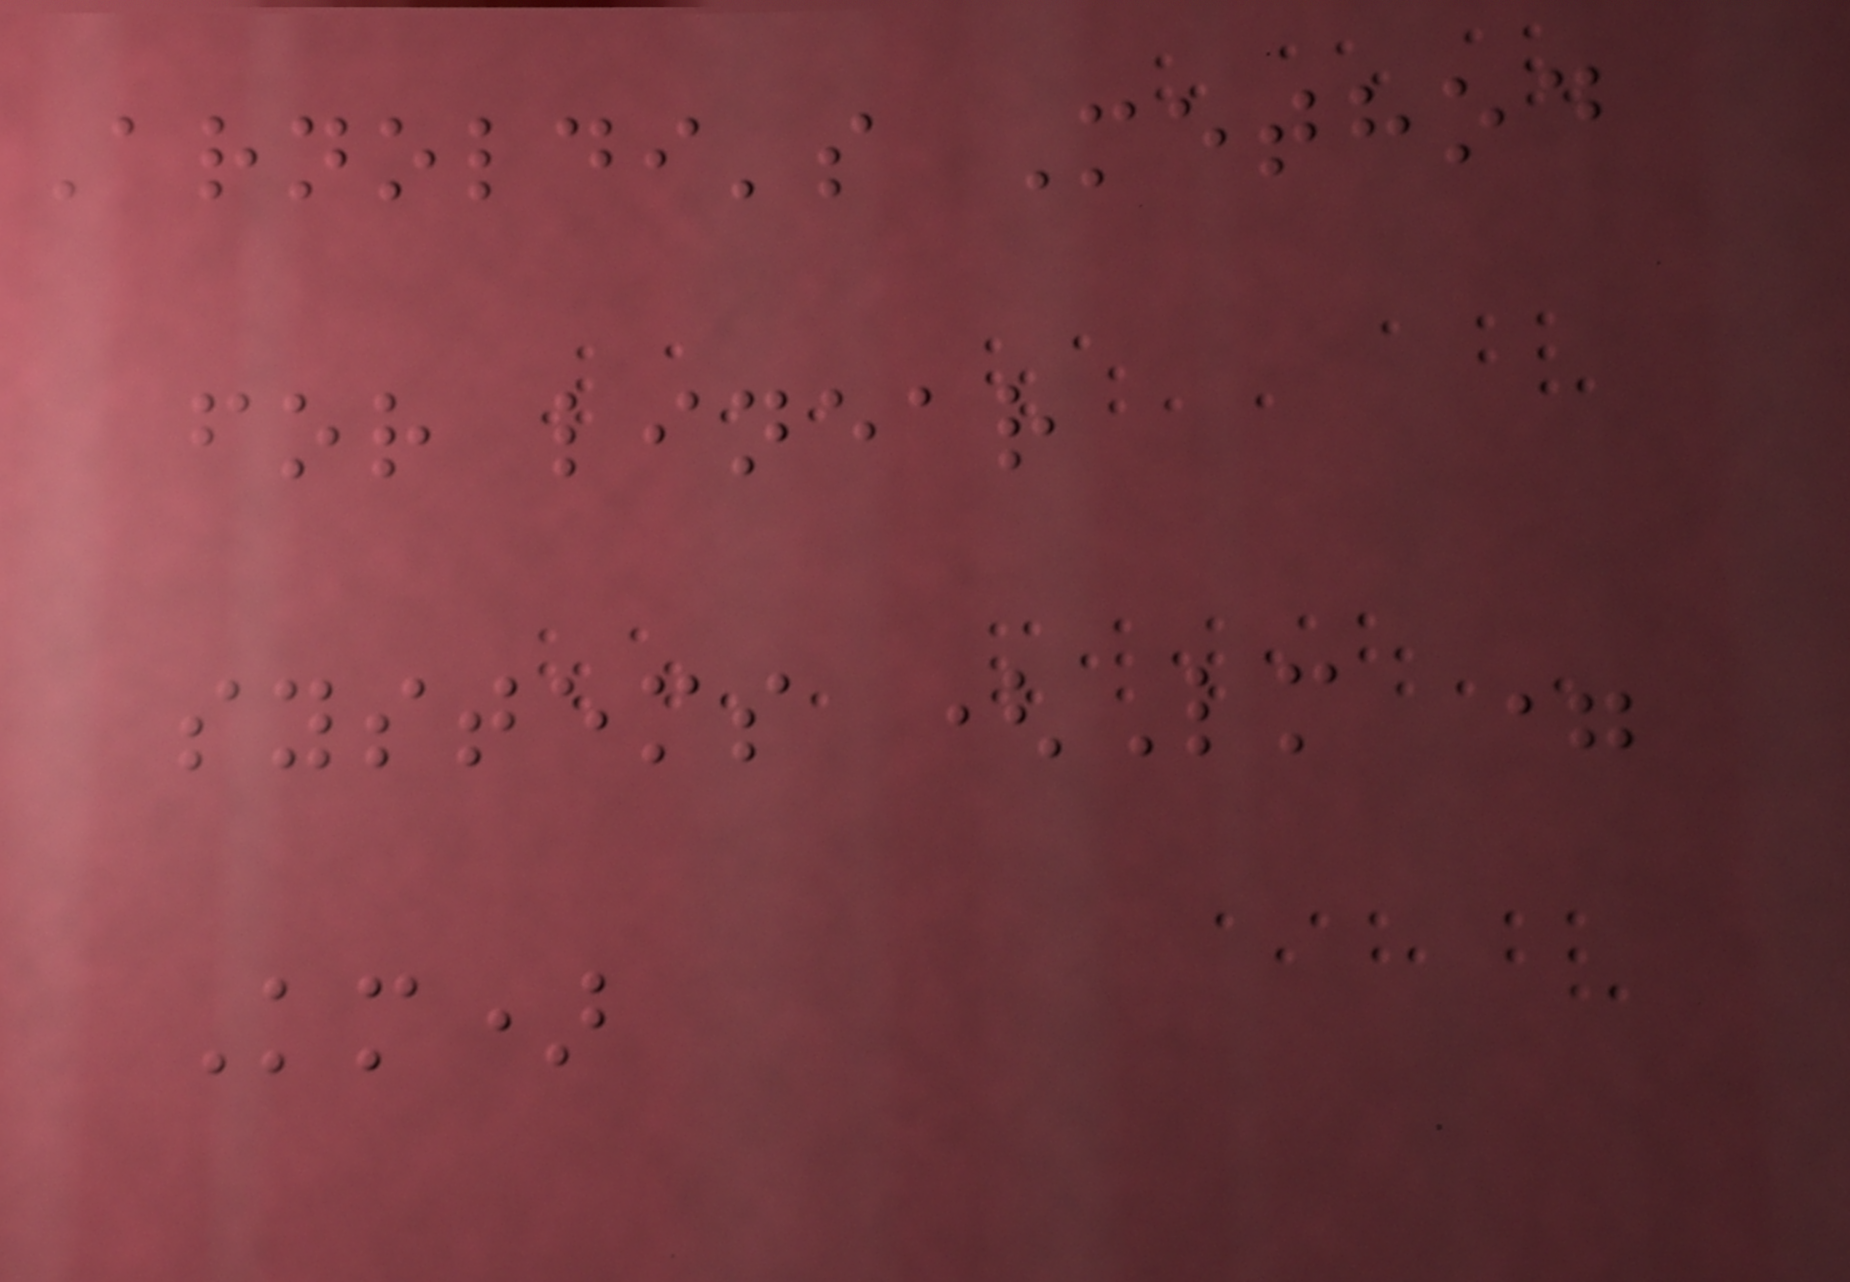Arnoldi's Method
for linear
systems (Lm =
Km)
